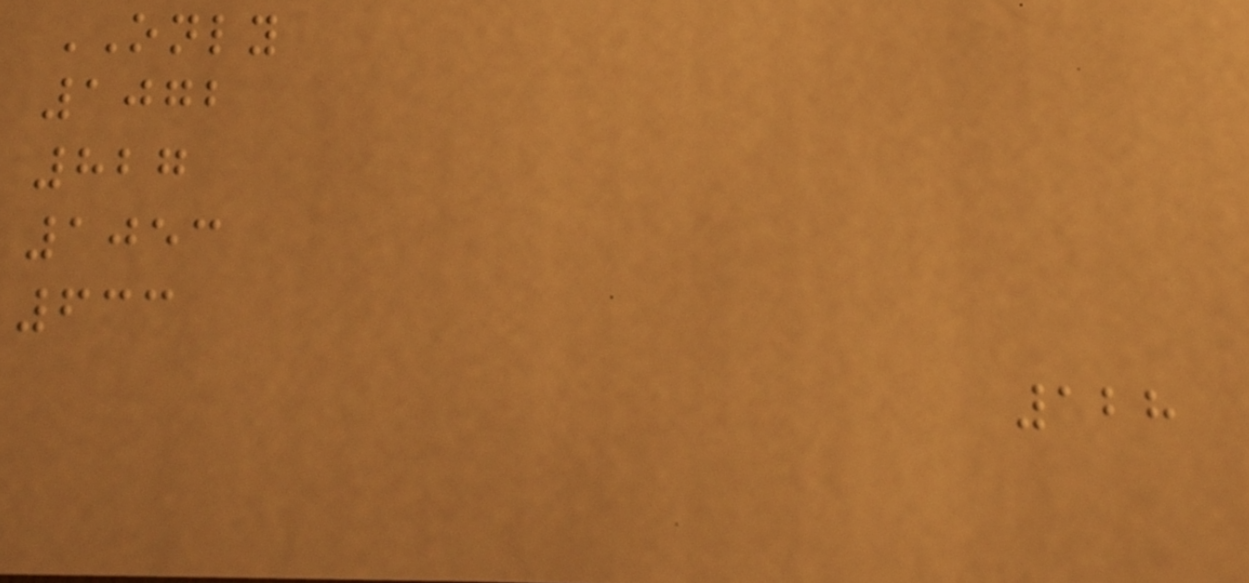ONLY
1072
827
1053
633
128
